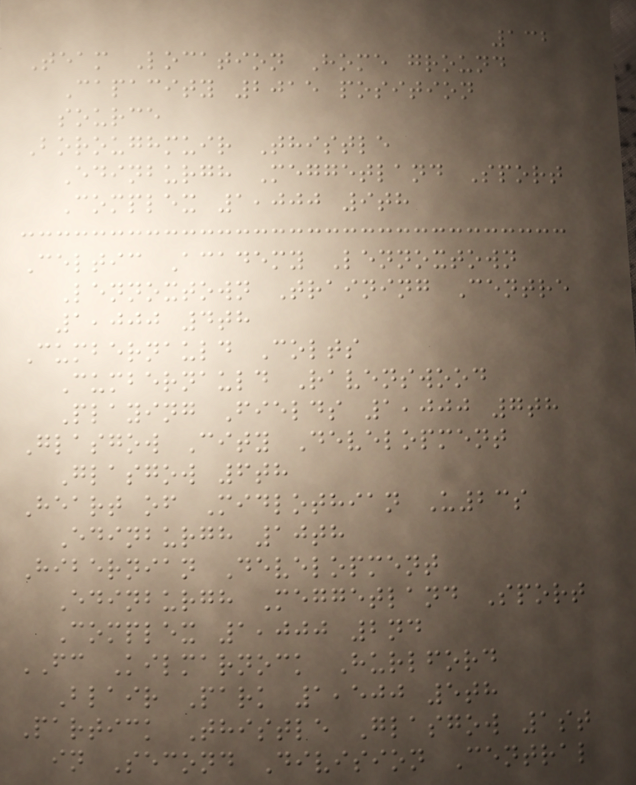132
Team Location Home ground
Capacity 2015 position
source
Boroughmuir Thistle
Edinburgh Meggetland Sport
Complex 1,000 9th
Celtic Academy Lennoxtown
Lennoxtown Training Centre
1,000 4th
Cumbernauld Colts
Cumbernauld Ravenswood
Playing Fields 1,000 7th
Glasgow City Development
Glasgow 6th
Heart of Midlothian U23s
Edinburgh 10th
Hibernian Development
Edinburgh Meggetland Sport
Complex 1,000 2nd
FC Kilmarnock Hurlford
Blair Park 1,500 5th
Partick Thistle Glasgow 1st
in Second Division Central
